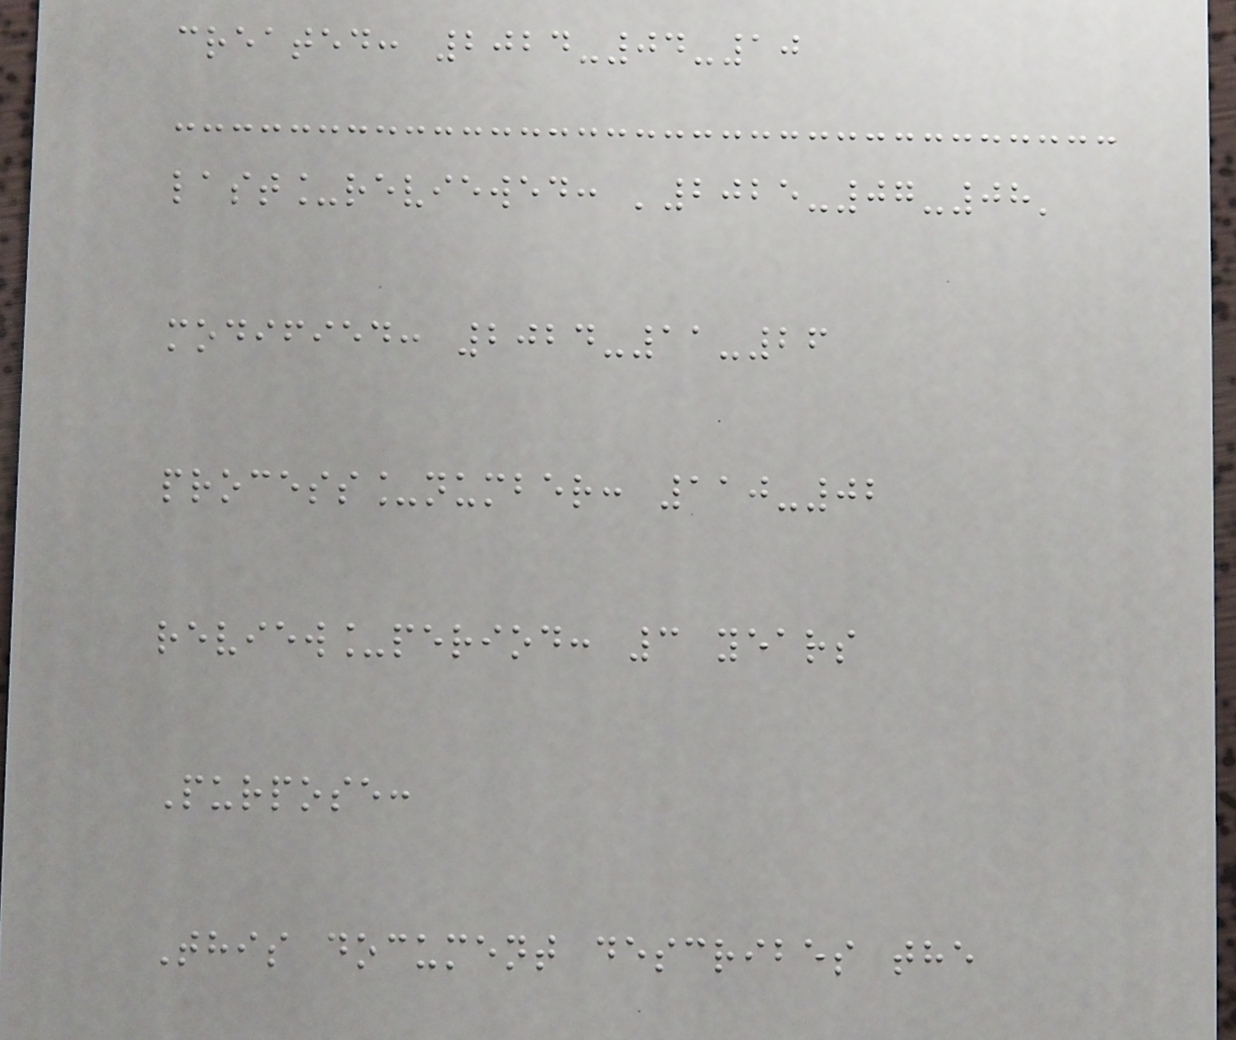created: 2024-04-10
last_reviewed: '2025-07-08'
modified: 2024-11-26
process_number: 110-02
review_period: 3 years
Purpose:
This document describes the
